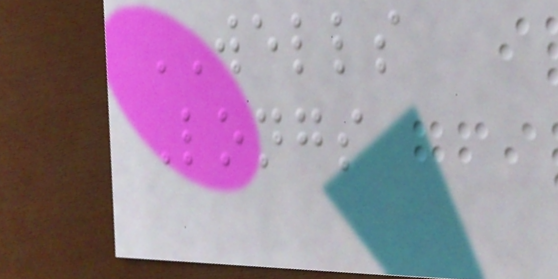WELLS
Longs
